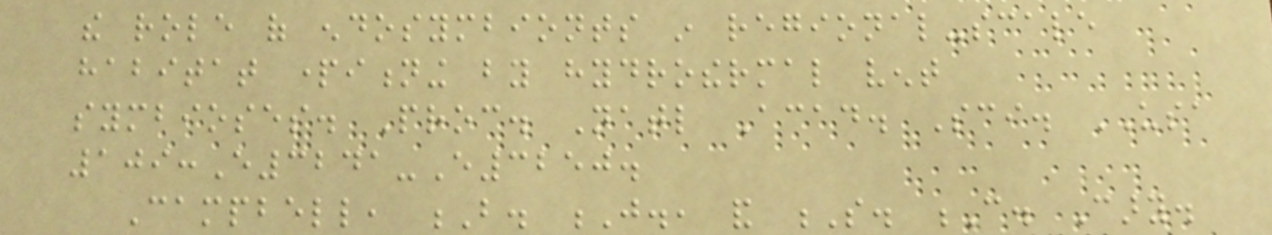the role of endosymbionts in regional-scale
habitat partitioning by hydrothermal vent
symbioses. Proc. Natl Acad. Sci. USA
109:E3241-E3250.
Campbell, B. J., and S. C. Cary.
